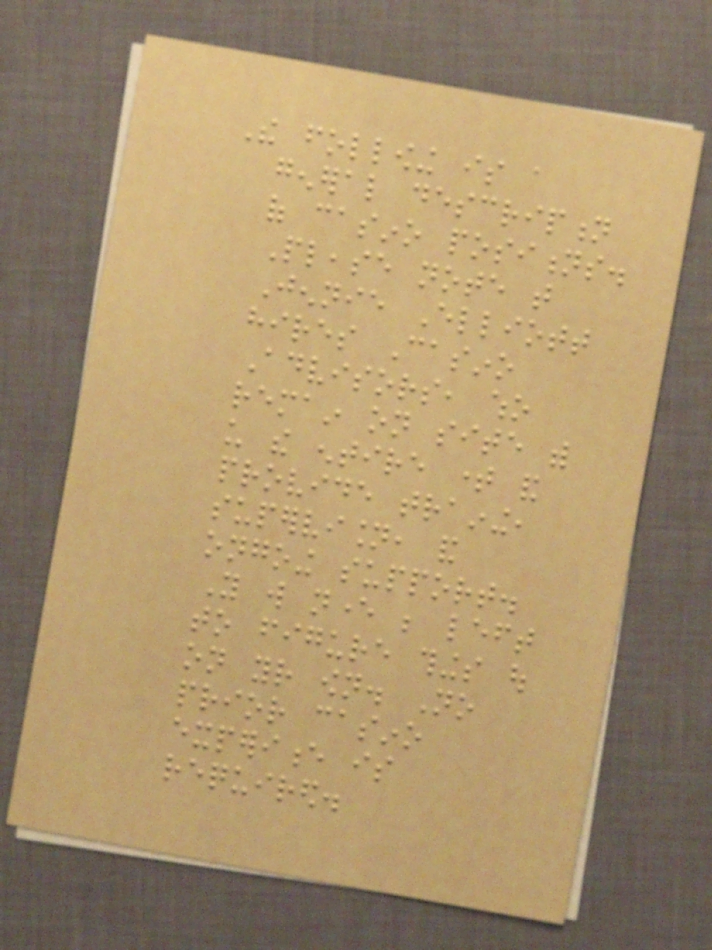The following is a
general description
of casino positions.
Please note that
Jennie Elliott
hires Casino
Advisors, who
remain on site with
us the entire time and
provide training,
supervision, and
ongoing support.
You will never be left
to figure things out
on your own. No
prior casino
experience is
required.
